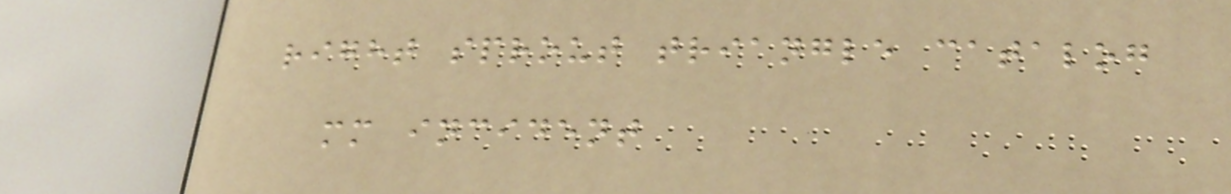right sprout triangle catalog
mm incident
